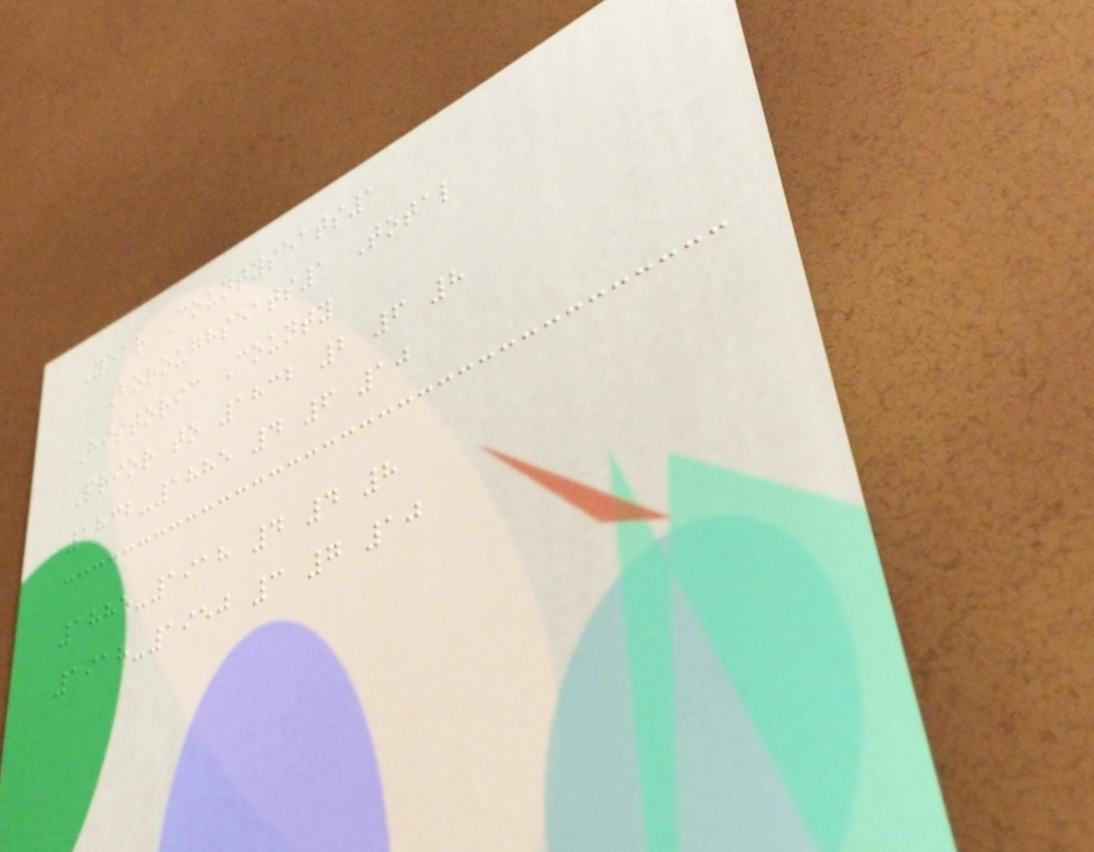Year Countyseats1
Boroughseats1 Total
Historic County
Prior to 1832 2 6 8
1832-1885 4 6 10
1885-1918 4 4 8
1918-1950 3 7 10
